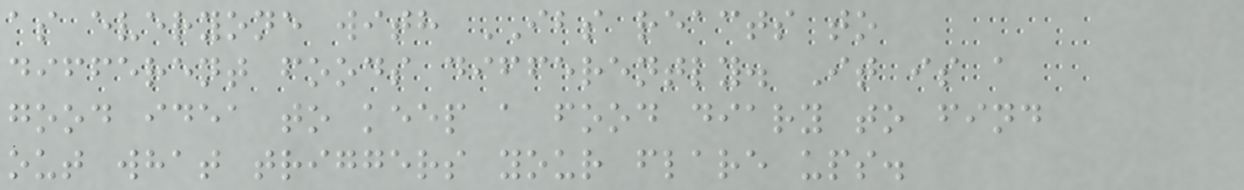as everyone with IBS reacts to
different foods differently. It is a
good idea to keep a food diary to find
out what triggers your flare ups.
